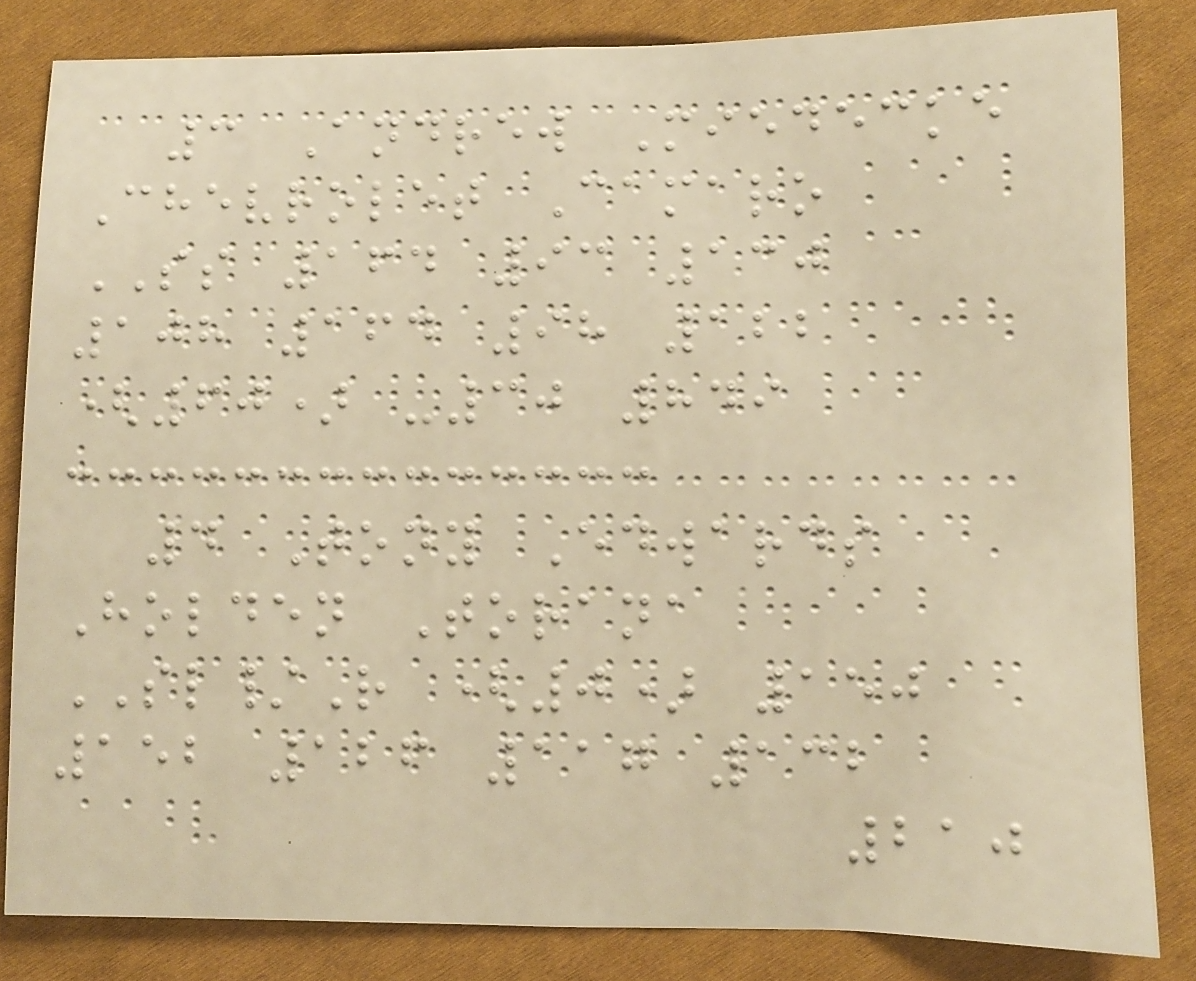3 Andrew Miedecke
Chevrolet Camaro
SS 164 93 130
108 164 98 122
(60) -30 849
4 Tony Edwards
Holden Torana
SL/R (0) 150
152 126 117 132
210
